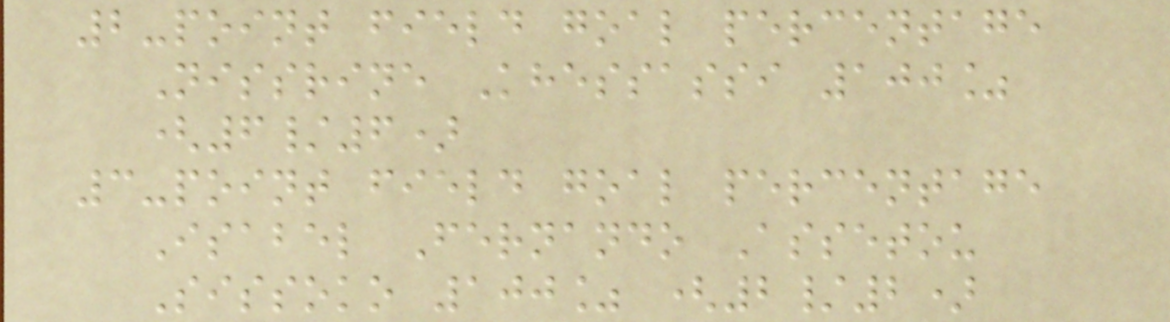2-point field goal percentage
Nissrine Khessassi 100%
(6/6)
3-point field goal percentage
Isabel Fernando Assetou
Sissoko 100% (2/2)
